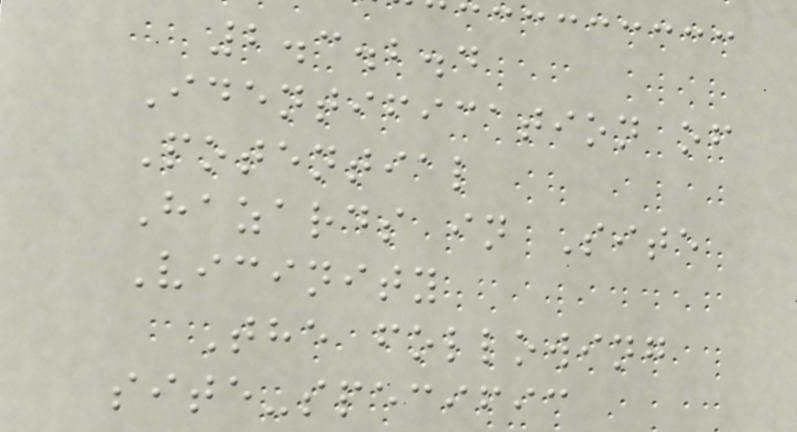2.3.2.4
Identification of
Potential
Hazards in Site
Vicinity
The following
site-specific
